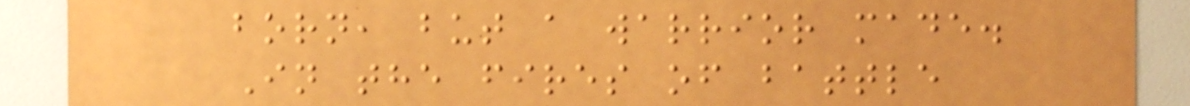born, but a warrior made.
In the fires of battle
